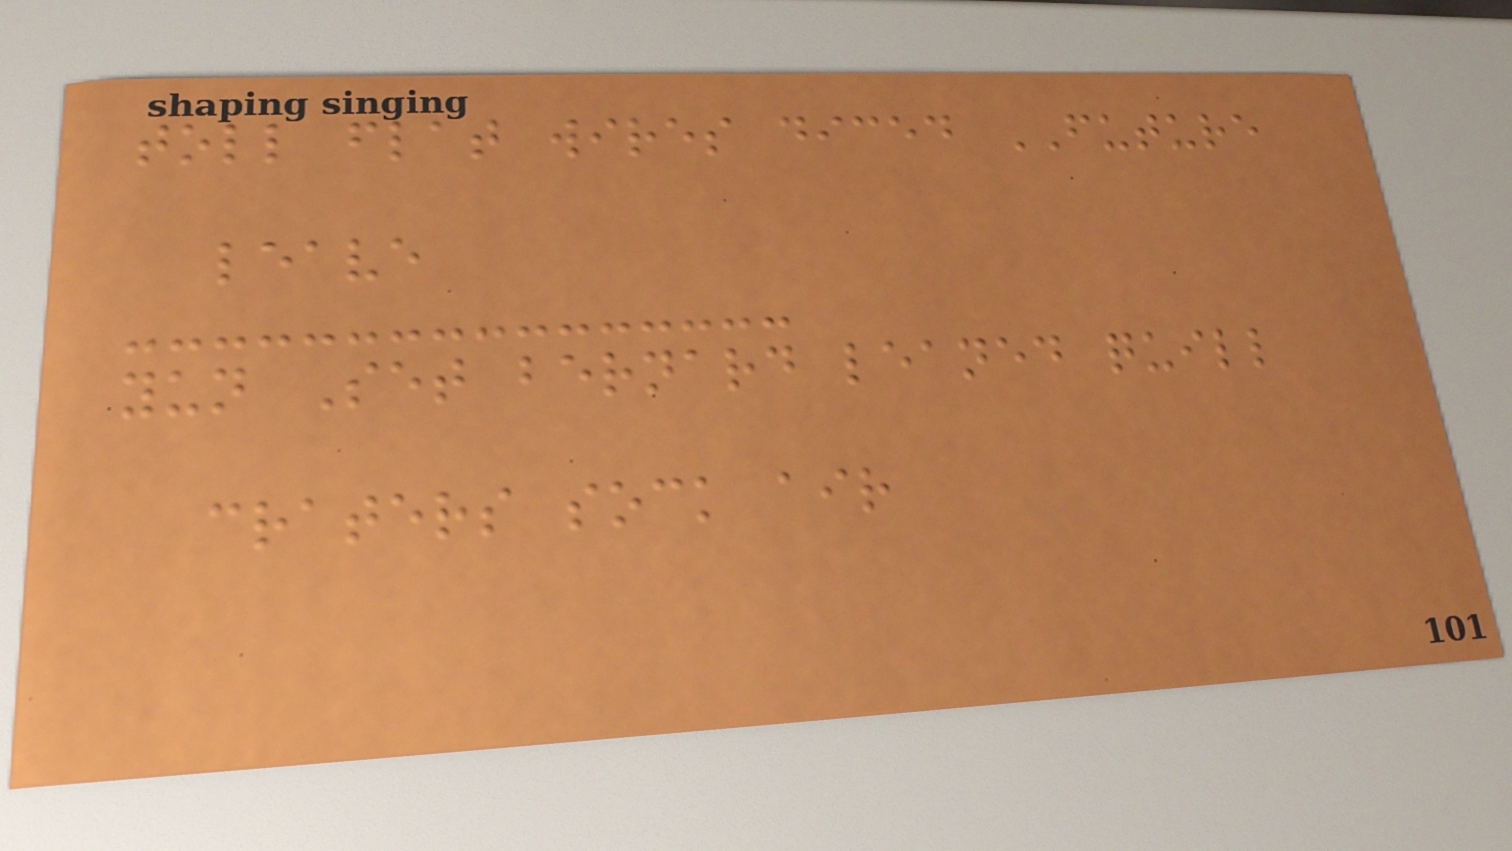toll flat wires diced FUTURE
leave
yun Set bernard leaned quill
craters sock air
